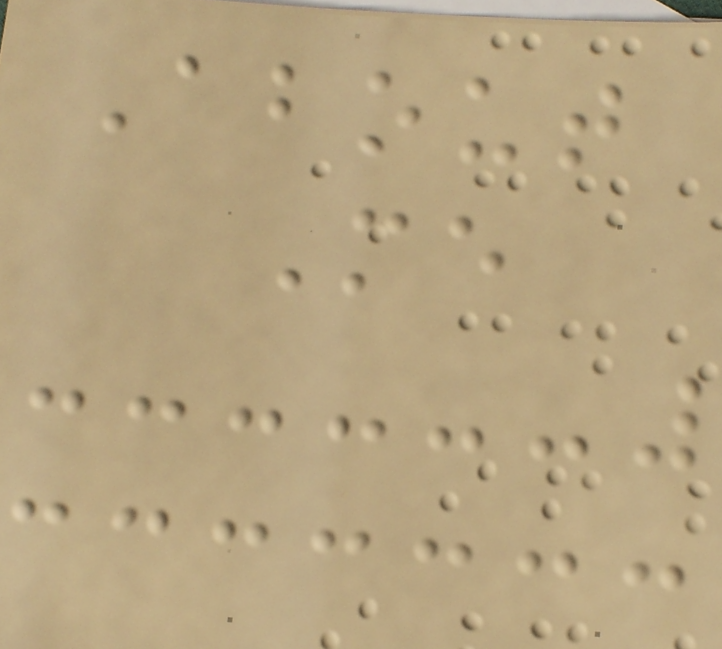About
Me
